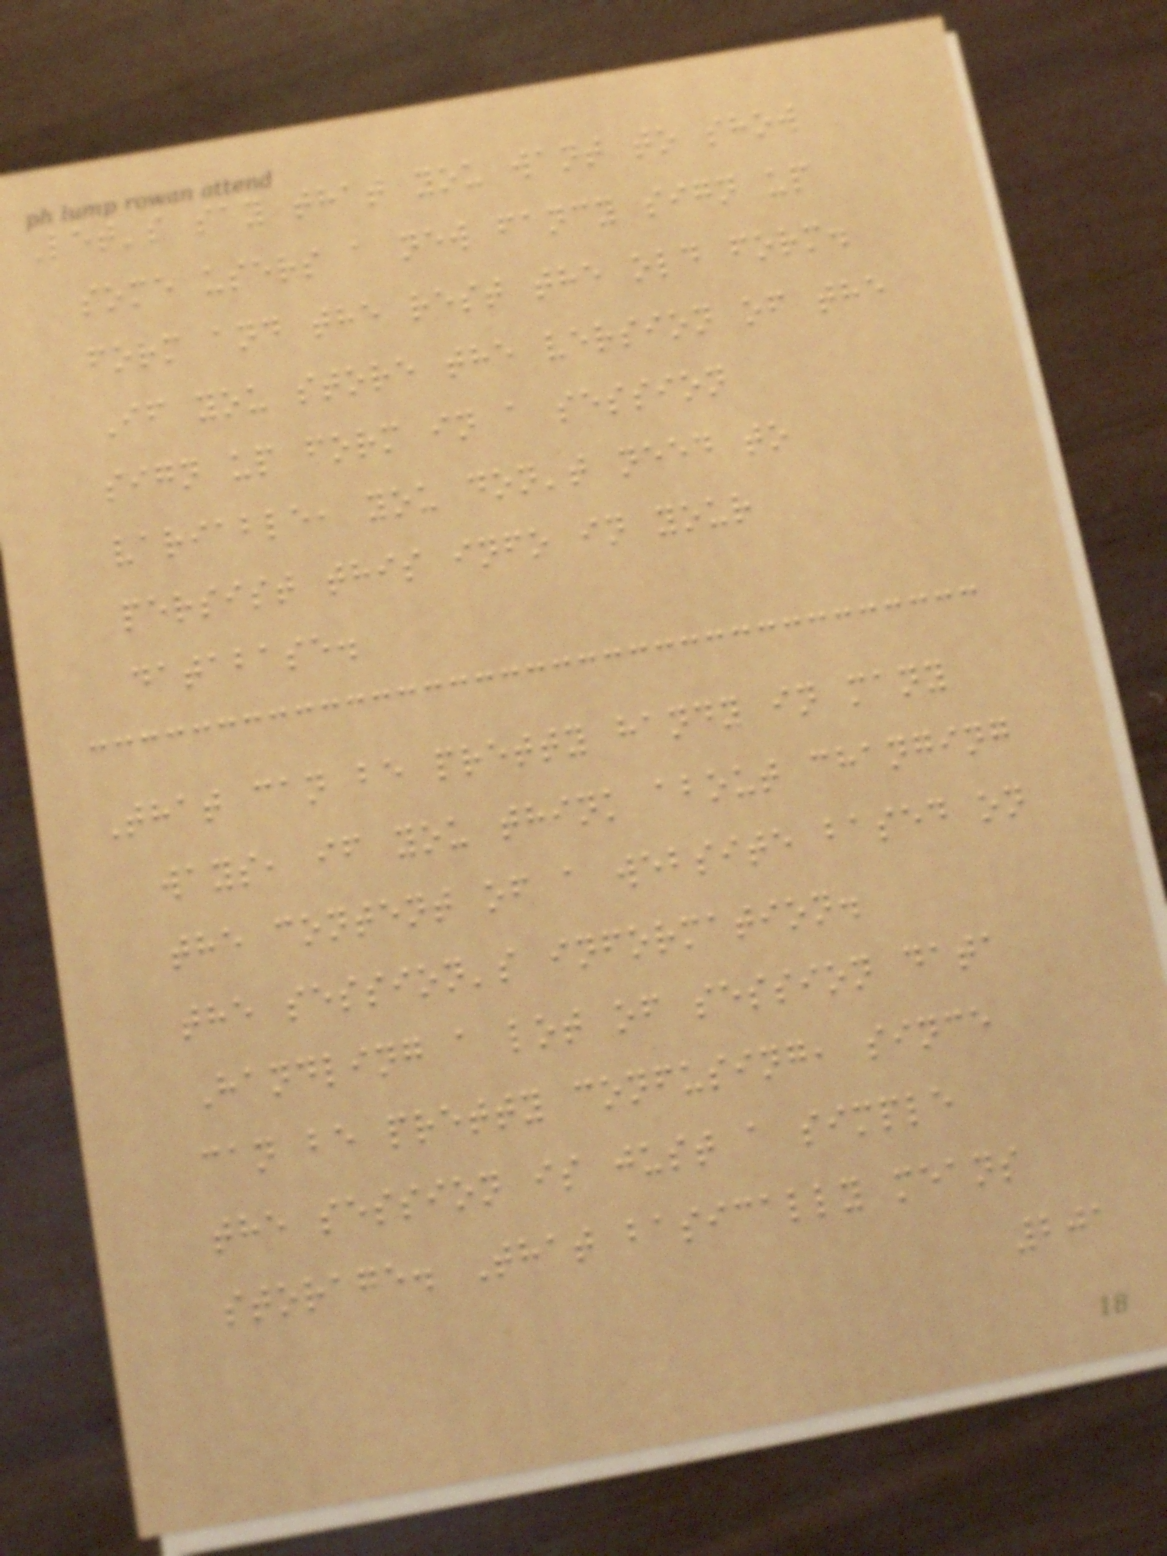Let's say that you want to show
some users a new fancy sign up
form and the rest the old form.
If you store the version of the
sign up form in a session
variable, you don't need to
persist this info in your
database.
That can be pretty handy in many
ways, if you think about changing
the content of a website based on
the session's information.
Handling a lot of session data
can be pretty confusing, since
the session is just a simple
storage. That basically means
201
